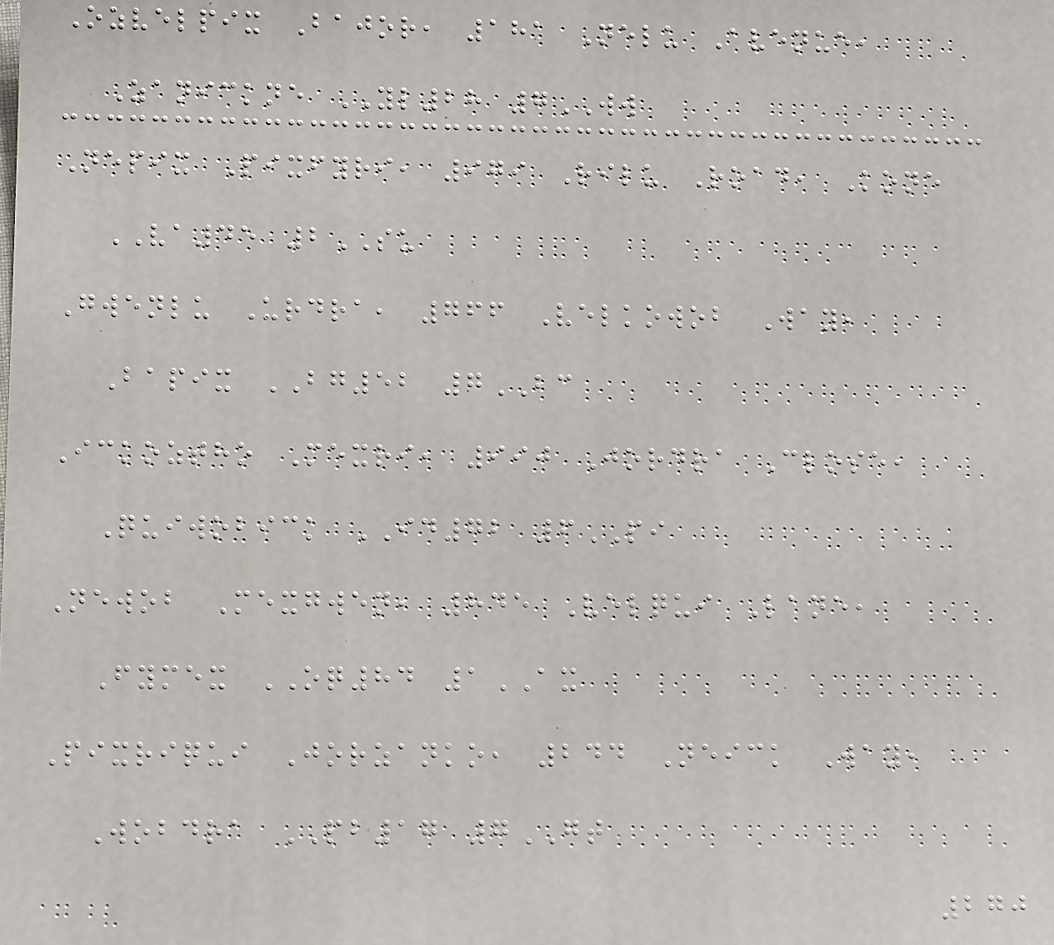Ozvelpix Bajor, 181 Nelu Avenue,
Zanickne YL28 7WW
Nepix Pixfyri, 979 Rilu Road, Kone
VA45 2SU
Gwenlu Urdra, 766 Velkowob Way,
Bapix BG52 7BC
Ickoztho Mexri, 990 Jordra Close,
Quiwobick ID72 6PI
Newob Mexgwen, 845 Velqui Lane,
Fymex OQ84 1AX
Pixriqui Jorzanko, 244 Neick Way,
Wobdra PB17 7GT
270
